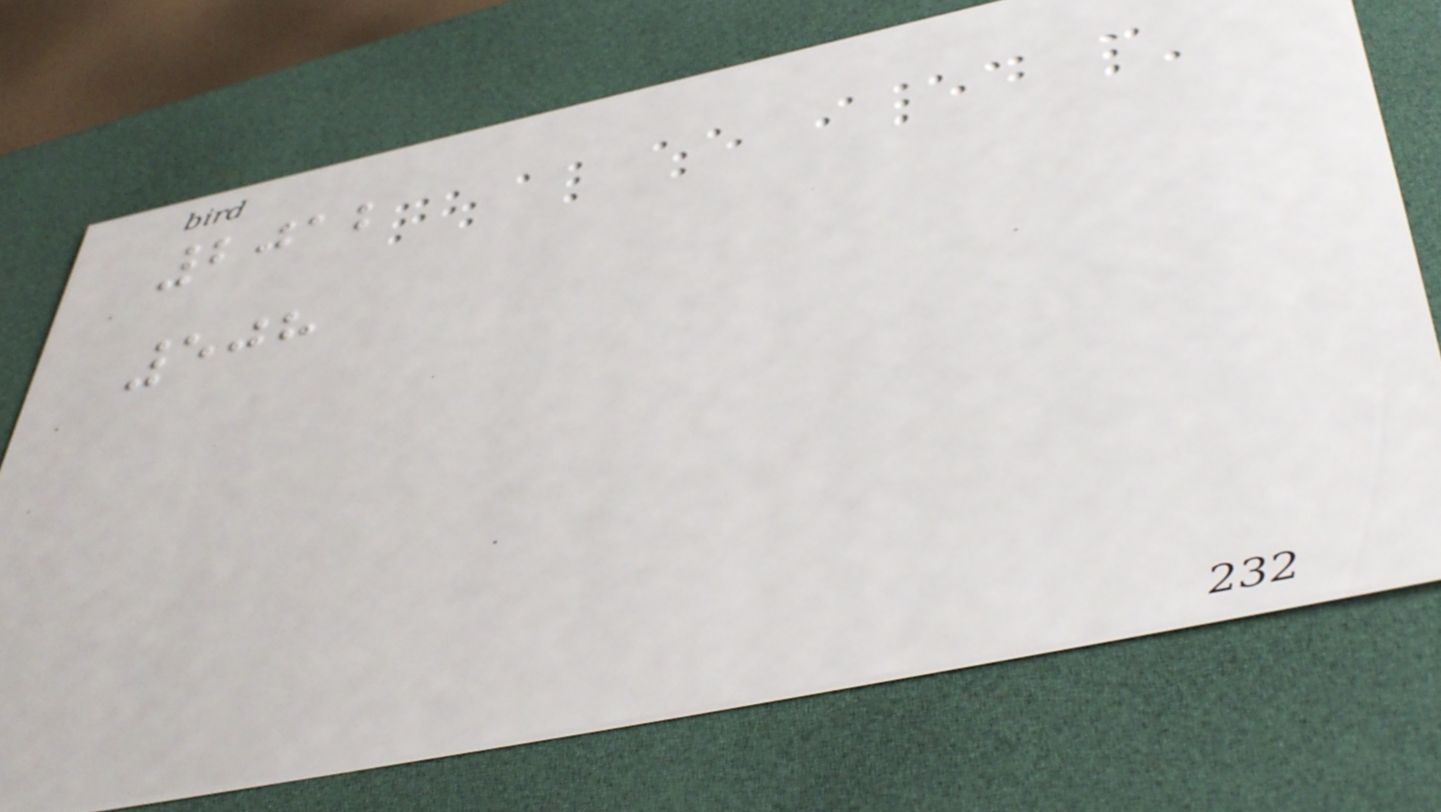2012
508
